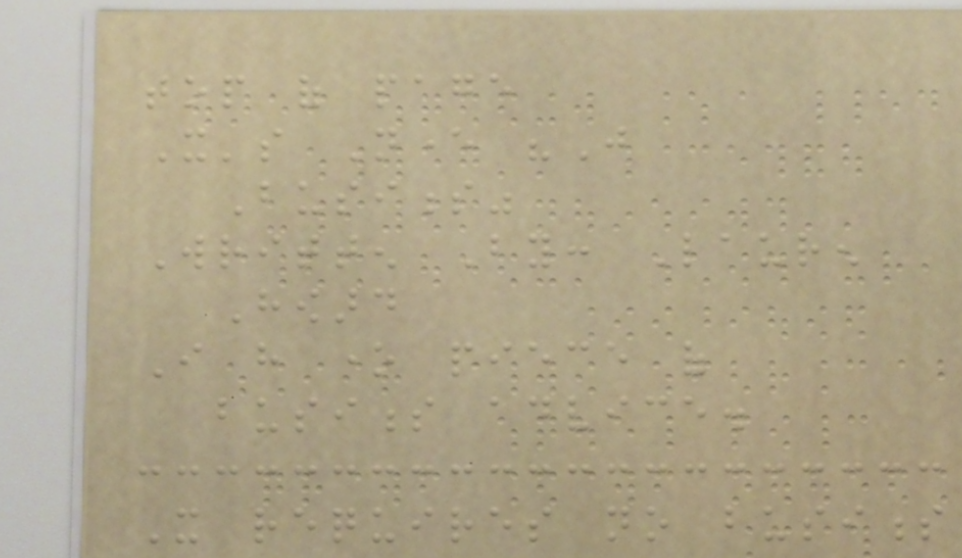top of page
It's Never "Just
Business"
Written By: Lauren
Howard
I have one piece of
business advice.
It requires no business
